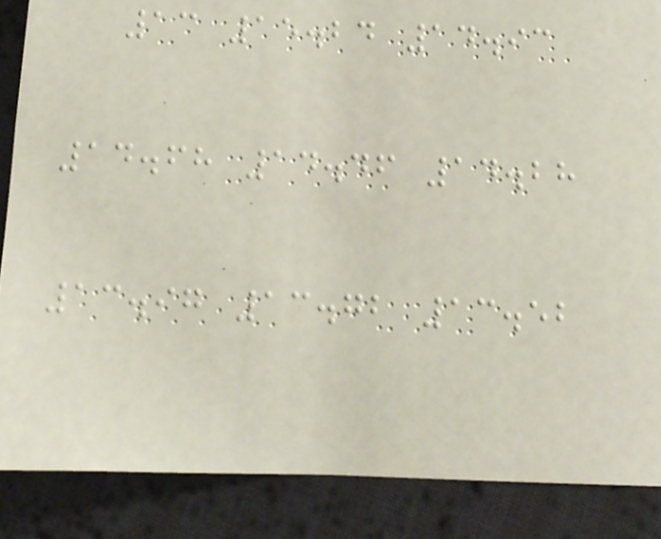13 15.24 14.93
14.68 14.46 14.28
13.97 13.72 13.52
